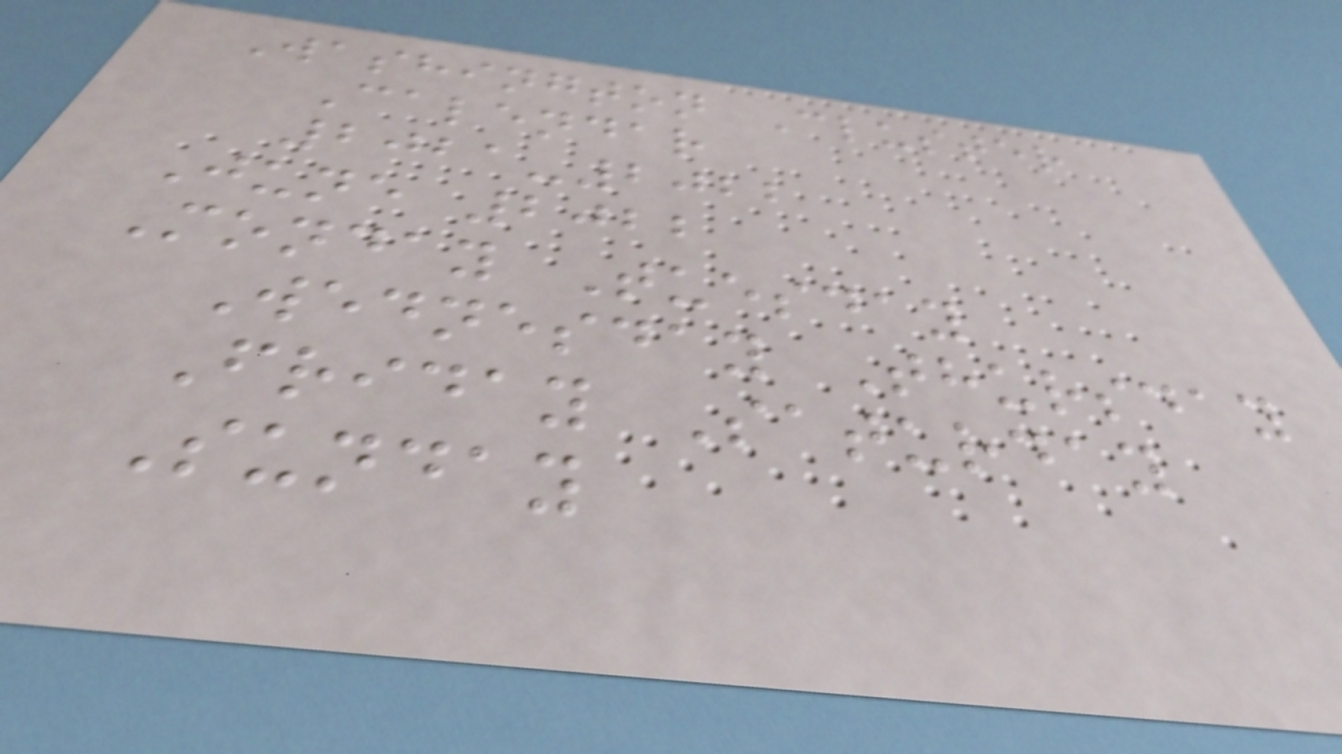Washington Cluster
Calendar
2021-2022
June 2022
Monday Tuesday
Wednesday Thursday
Friday Saturday
Sunday
